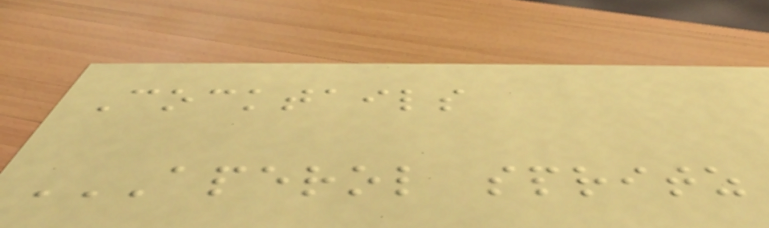Cocktails
APEROL SPRITZ
